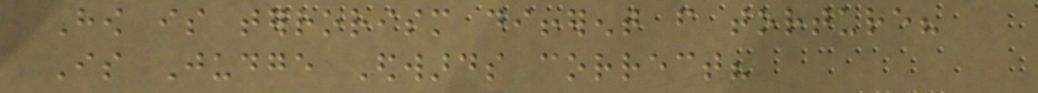How is terrorism different from torture?
Is Judge Edwards correct?
